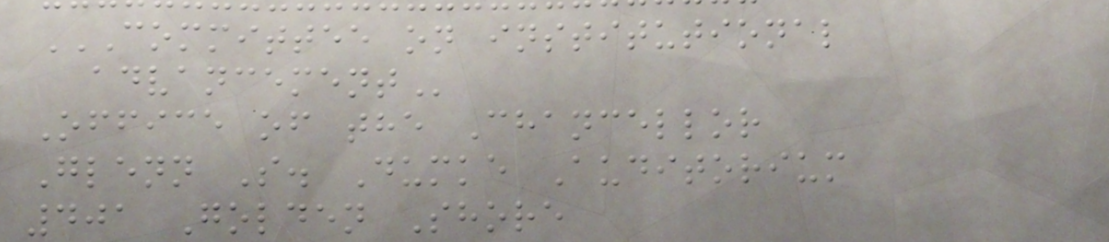COMMITTEE ON INSTITUTIONAL
ADVANCEMENT
Office of the Chancellor
Glenn S. Dumke Auditorium
401 Golden Shore
